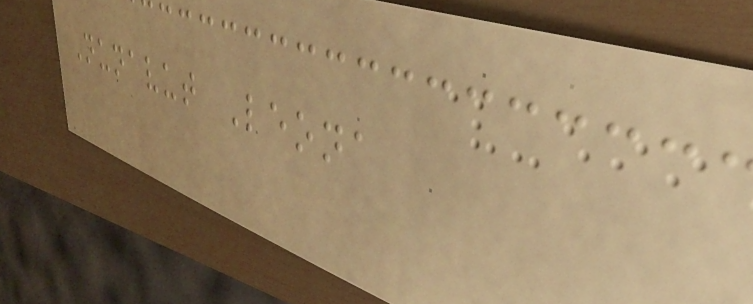Nunavut Leona
